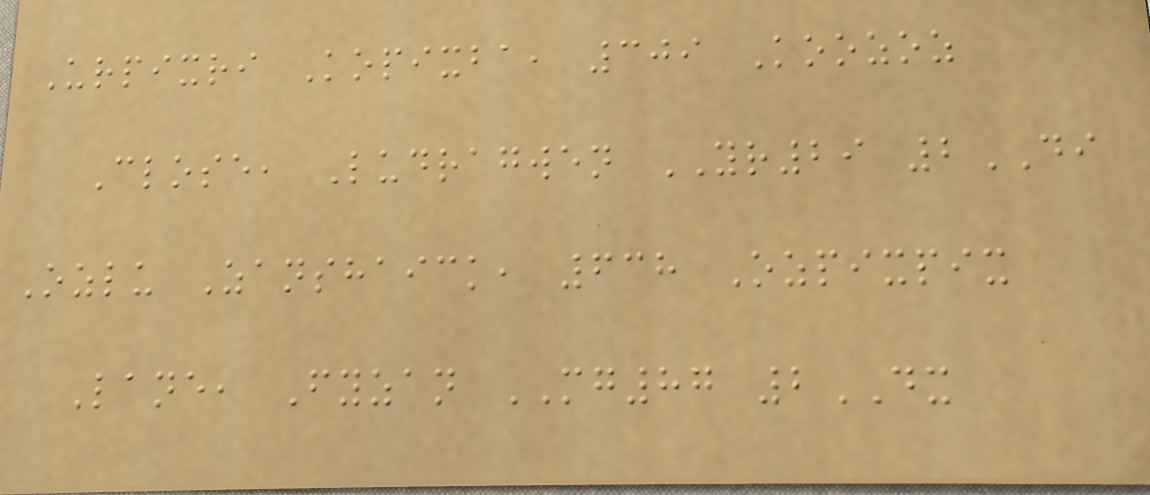Urpixri Kopixba, 309 Koozoz
Close, Ludragwen YR29 2DI
Ozlu Zanshaick, 638 Ozpixpix
Lane, Fyzan MG87 2DX
